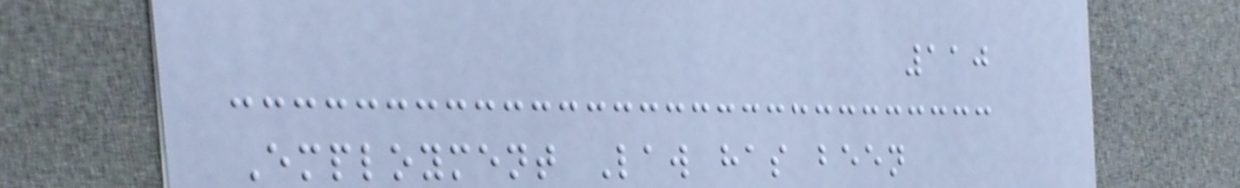110
Employment Law has been
